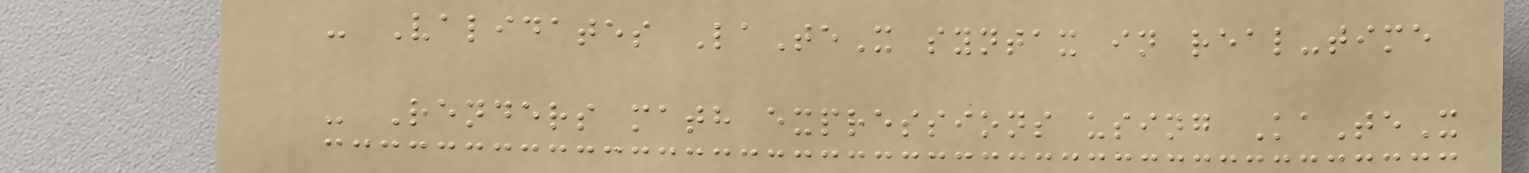- Validates LaTeX syntax in real-time
- Renders math expressions using KaTeX
